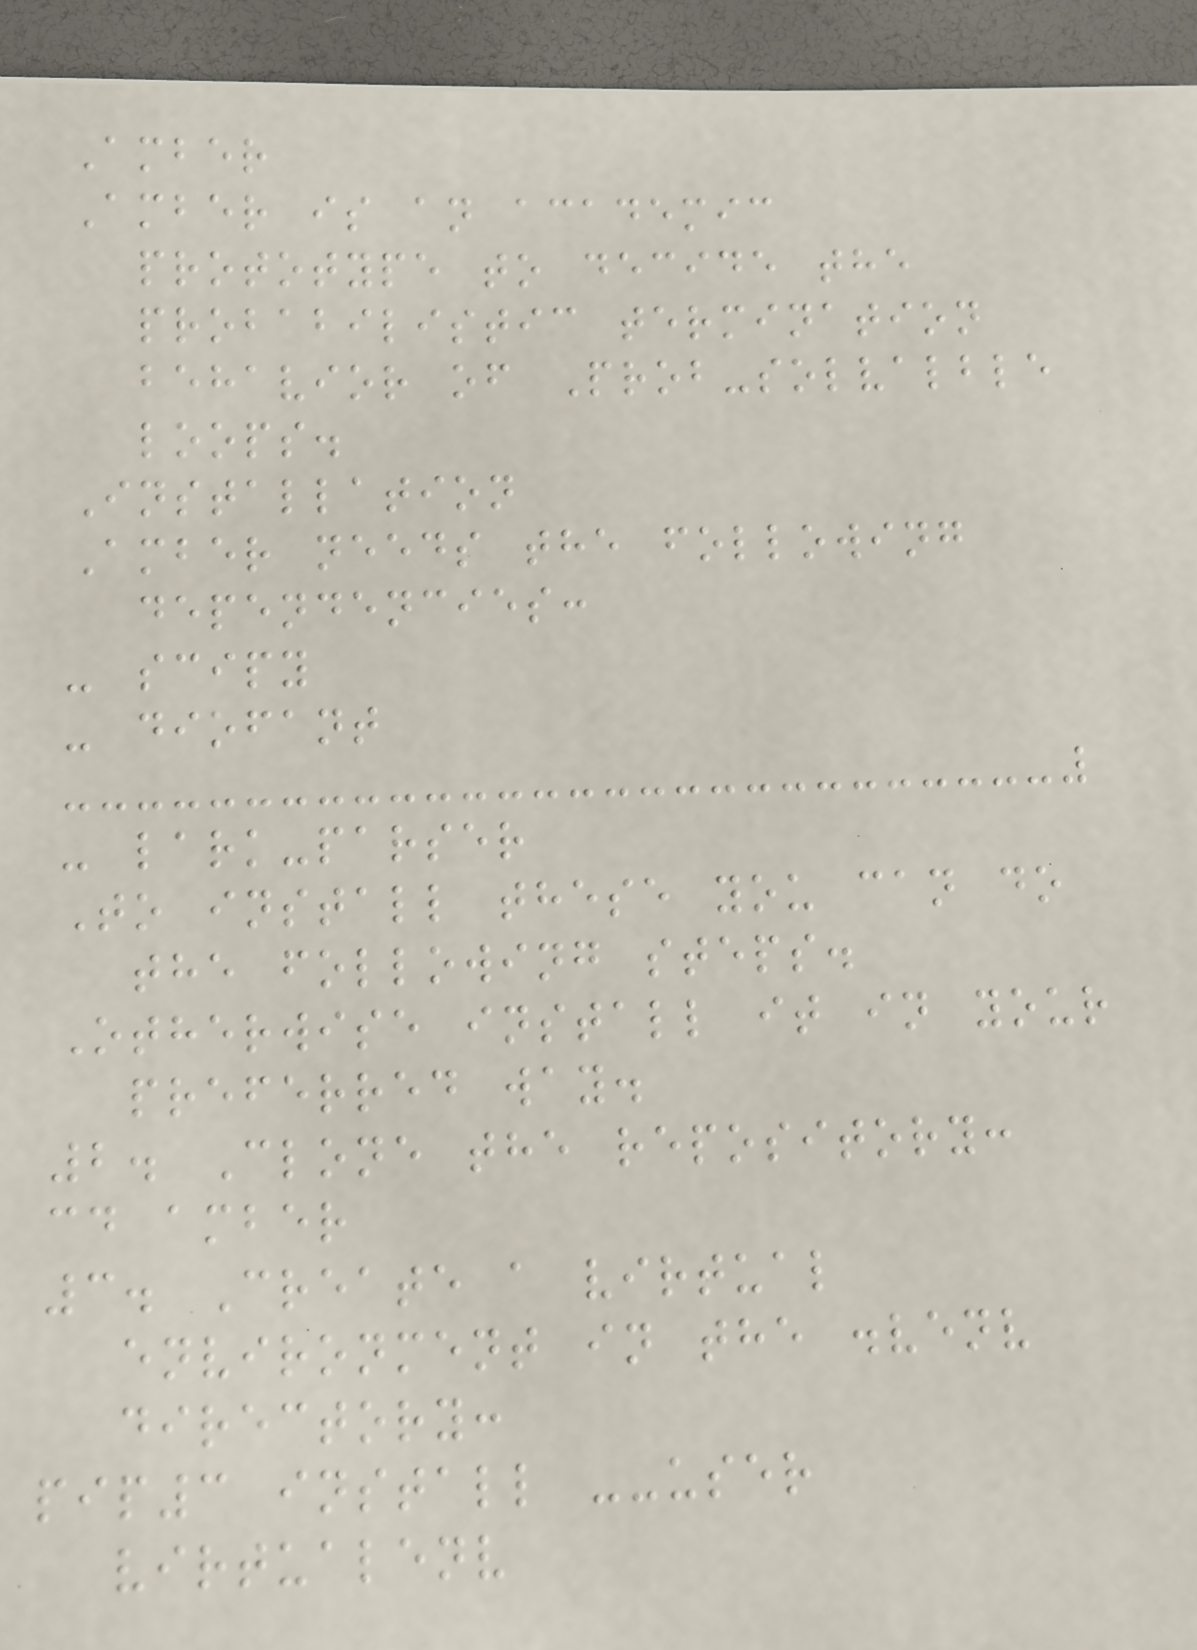Amber
Amber is an academic
prototype to decide the
probabilistic termination
behavior of Prob-solvalble
loops.
Installation
Amber needs the following
dependencies:
- scipy
- diofant
- lark-parser
To install these you can do
the following steps.
Otherwise install it in your
preferred way.
2. Clone the repository:
cd amber
3. Create a virtual
environment in the .venv
directory:
pip3 install --user
virtualenv
